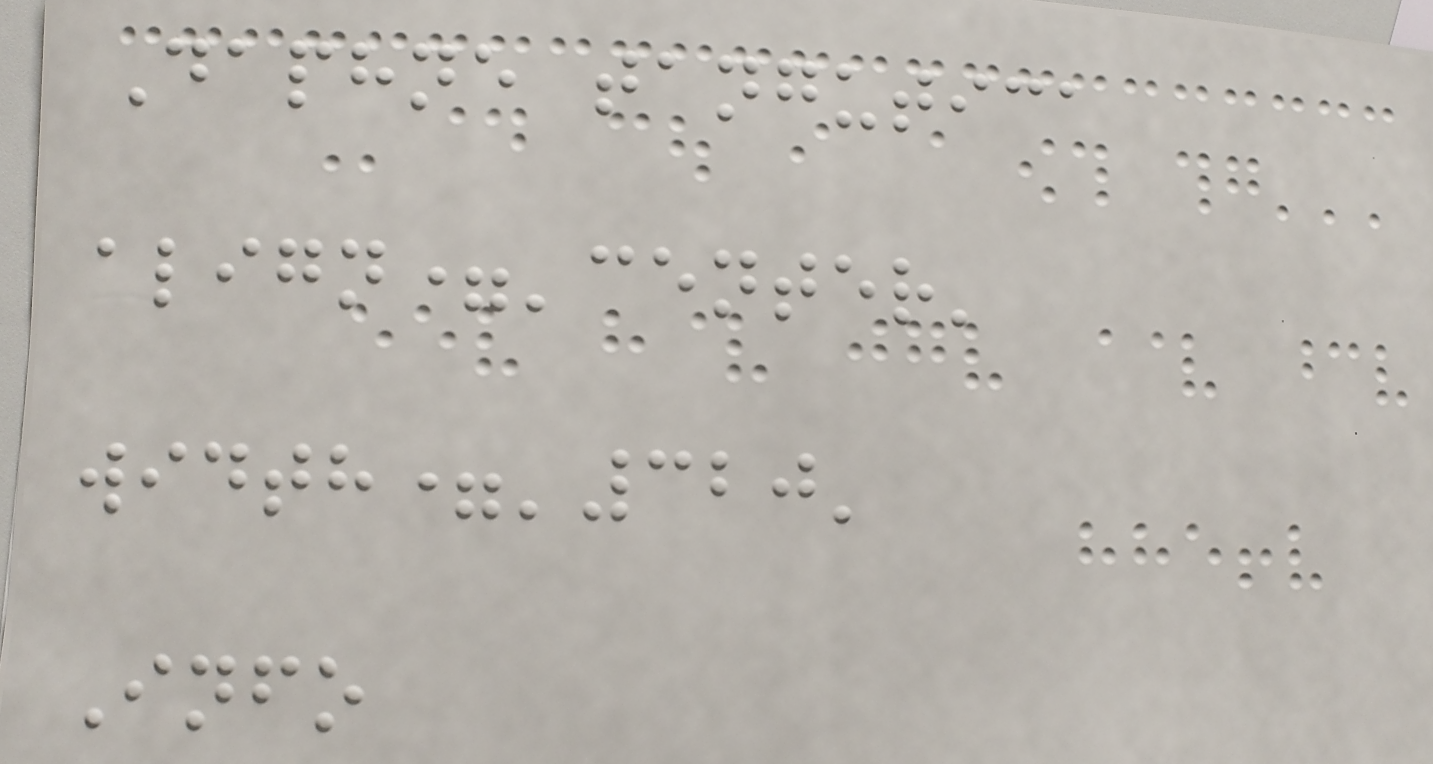Daphne tangutica
align='center'
width='320'
Info
